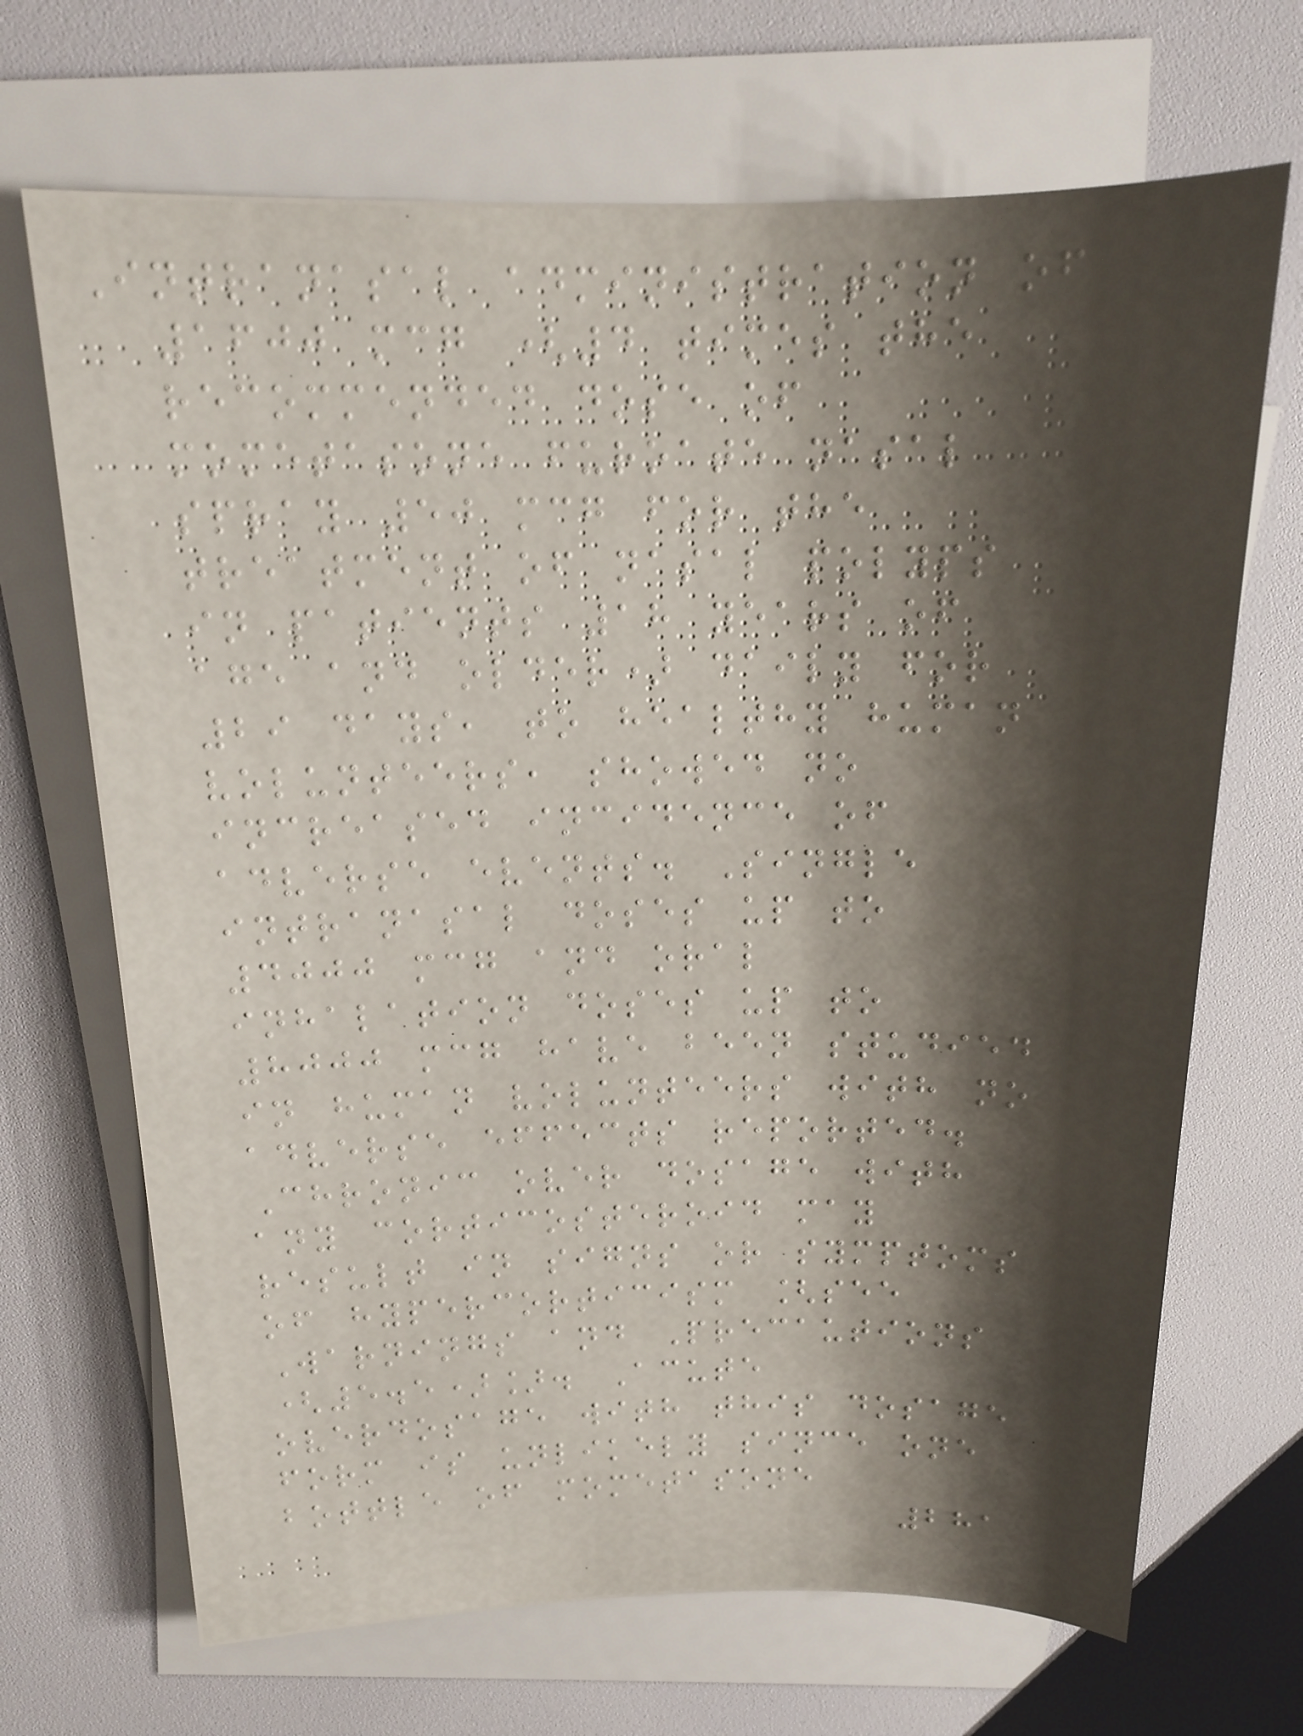Intranasal administration of
1600 mcg (4 times the
recommended dose of
mometasone furoate nasal
spray 50 mcg for the
treatment of nasal polyps
in patients 18 years of
age and older) daily for
29 days, to healthy human
volunteers, showed no
increased incidence of
adverse events. Single
intranasal doses up to
4000 mcg and oral
inhalation doses up to
8000 mcg have been studied
in human volunteers with no
adverse effects reported.
Chronic over dosage with
any corticosteroid may
result in signs or symptoms
of hypercorticism [see
Warnings and Precautions
(5.5)]. Acute
overdosage with this dosage
form is unlikely since one
bottle of mometasone
281
